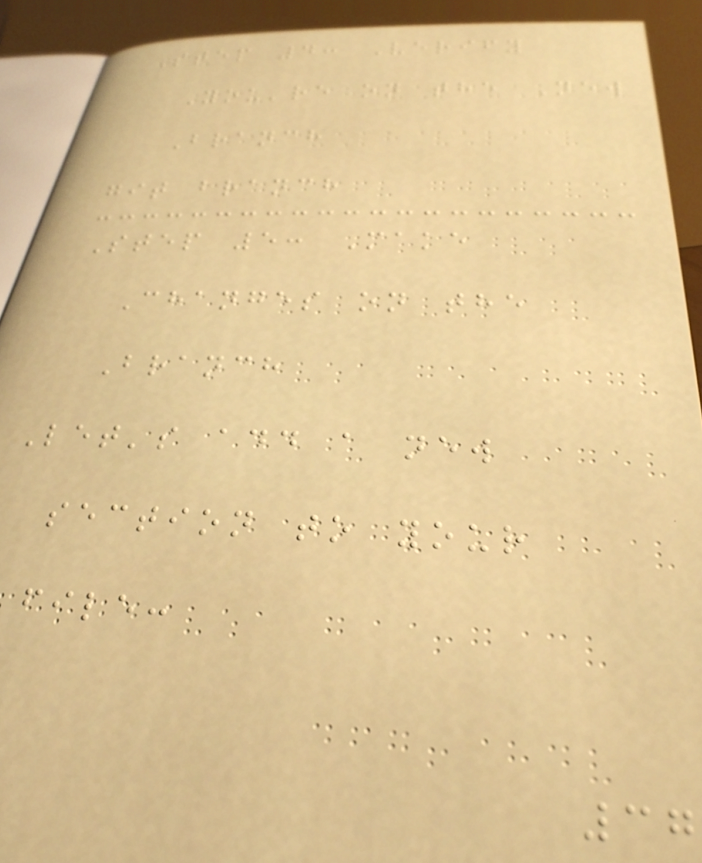Step 4: Verify
You're on the New
Branch
git branch
Step 5: Make
Changes on the
Branch
Let's add a new
section to your
file:
37
